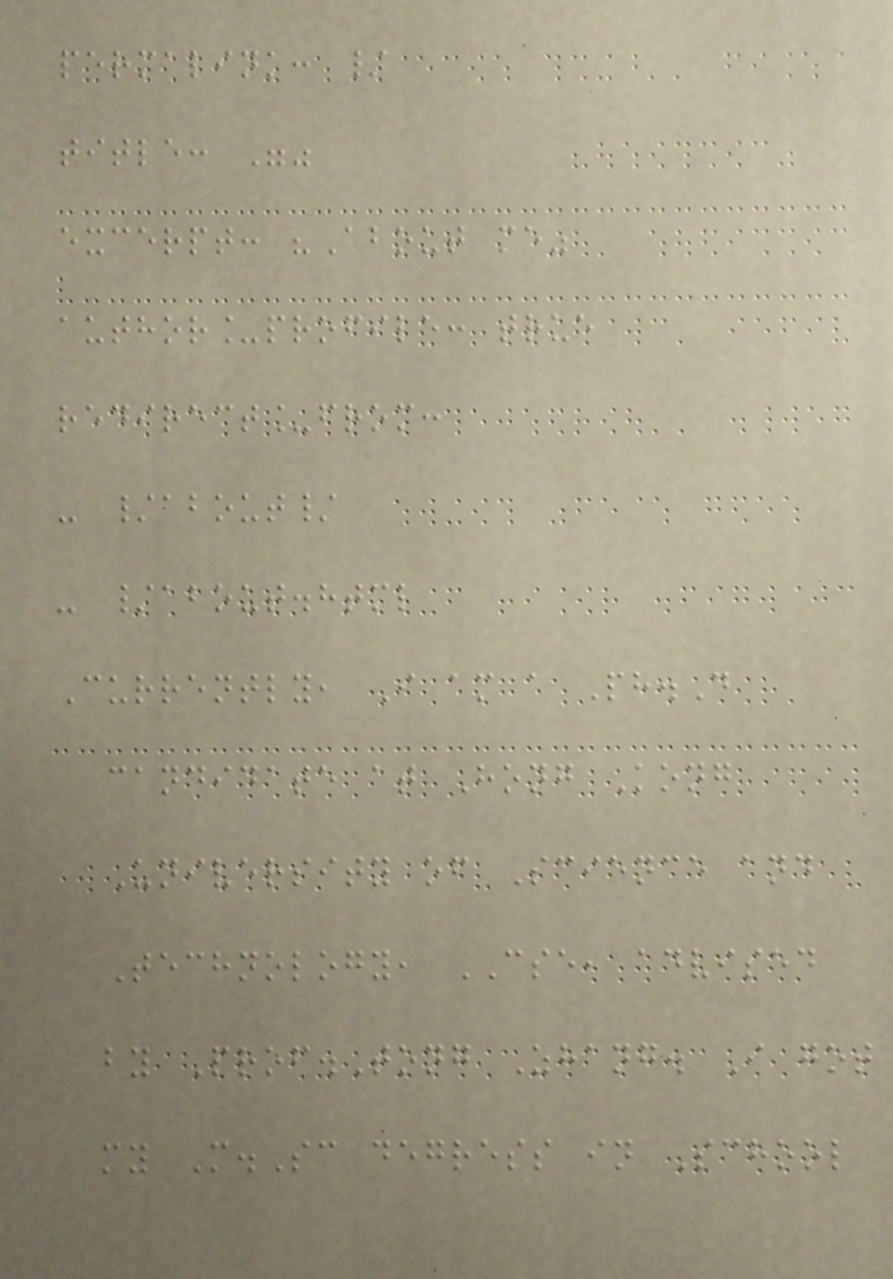permalink: /
title: ""
excerpt: "About me"
author_profile: true
redirect_from:
- /about/
- /about.html
Currently, I am a Ph.D
candidate at Hong Kong
University of Science and
Technology, CSE, advised
by Prof.Tong Zhang. I got
my M.Sc degress in School
